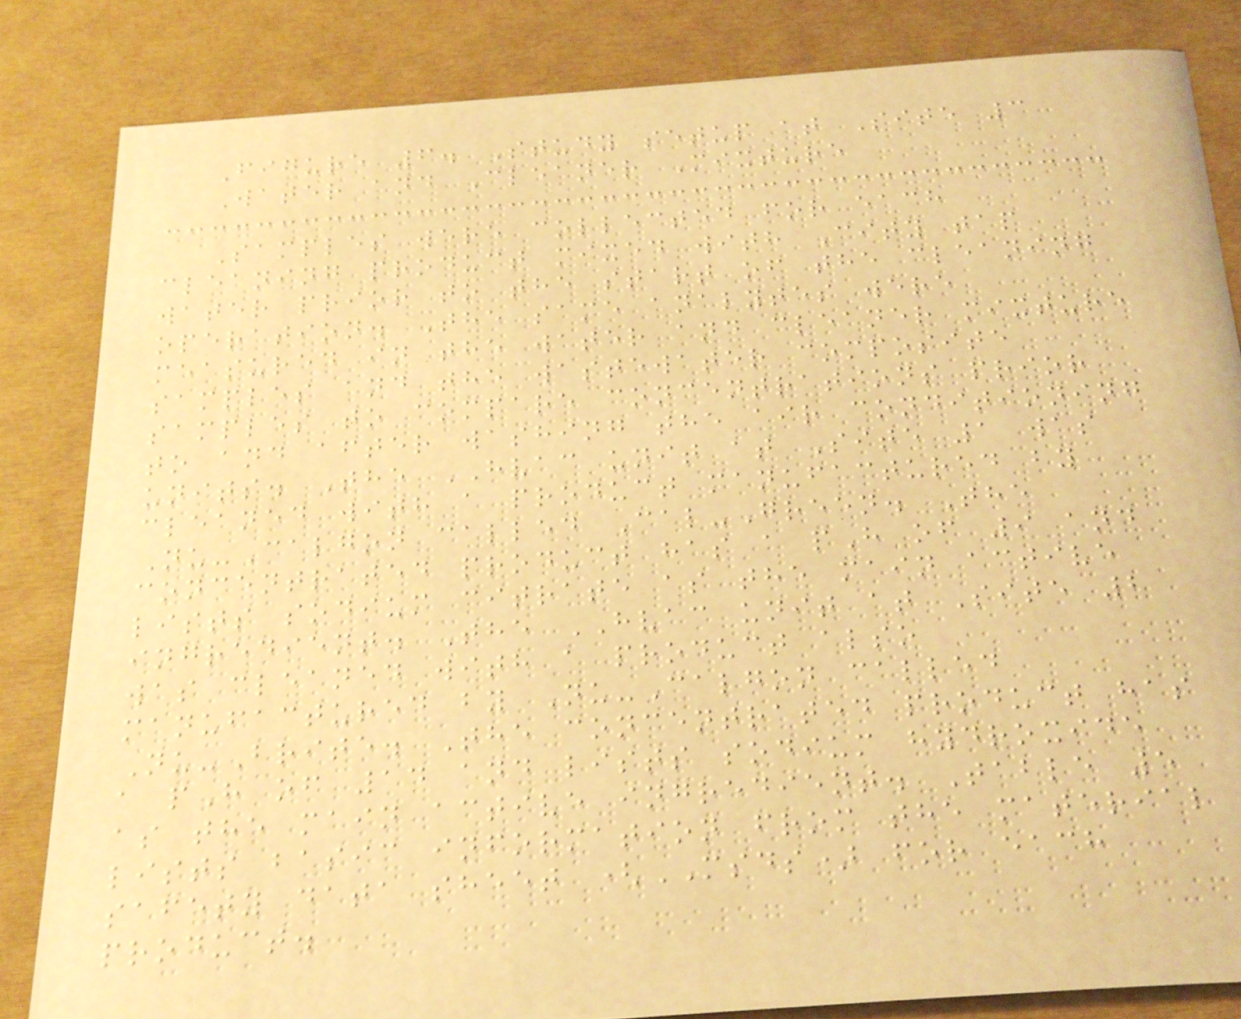Figure 6. Study setup at Site 3
Water and Cleaner Mixture
Samples were collected for each
cleaning product mixed with City tap
water prior to the start of the cleaning
operation. The same analytes were
measured in the water and cleaner mixture
samples and the wastewater composite
samples to compare concentrations prior
to and after washing the air conditioning
units. The HVAC unit at Site 1 was
cleaned with a product manufactured by
Nu-Calgon called Cal-Green. The
concentrated product has a pH of 9 and
lists sodium citrate as the main active
ingredient. The HVAC unit at Site 2
was cleaned with a product also
manufactured by Nu-Calgon called
Nu-Brite. The concentrated product has
a pH of 14 and lists sodium hydroxide
as the main active ingredient. Table 5
lists basic information from the material
safety data sheet (MSDS) for each
product.
